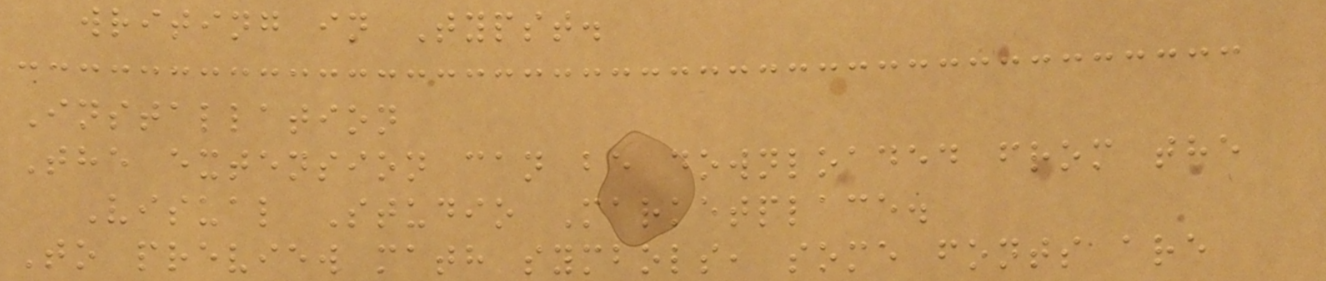writing in Typst.
Installation
The extension can be downloaded from the
Visual Studio Marketplace.
To preview math symbols, some fonts are
